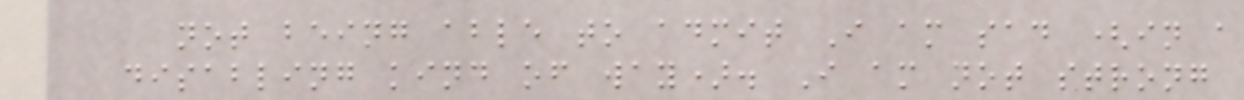not being able to admit I am sad (in a
disabling kind of way). I am not strong
